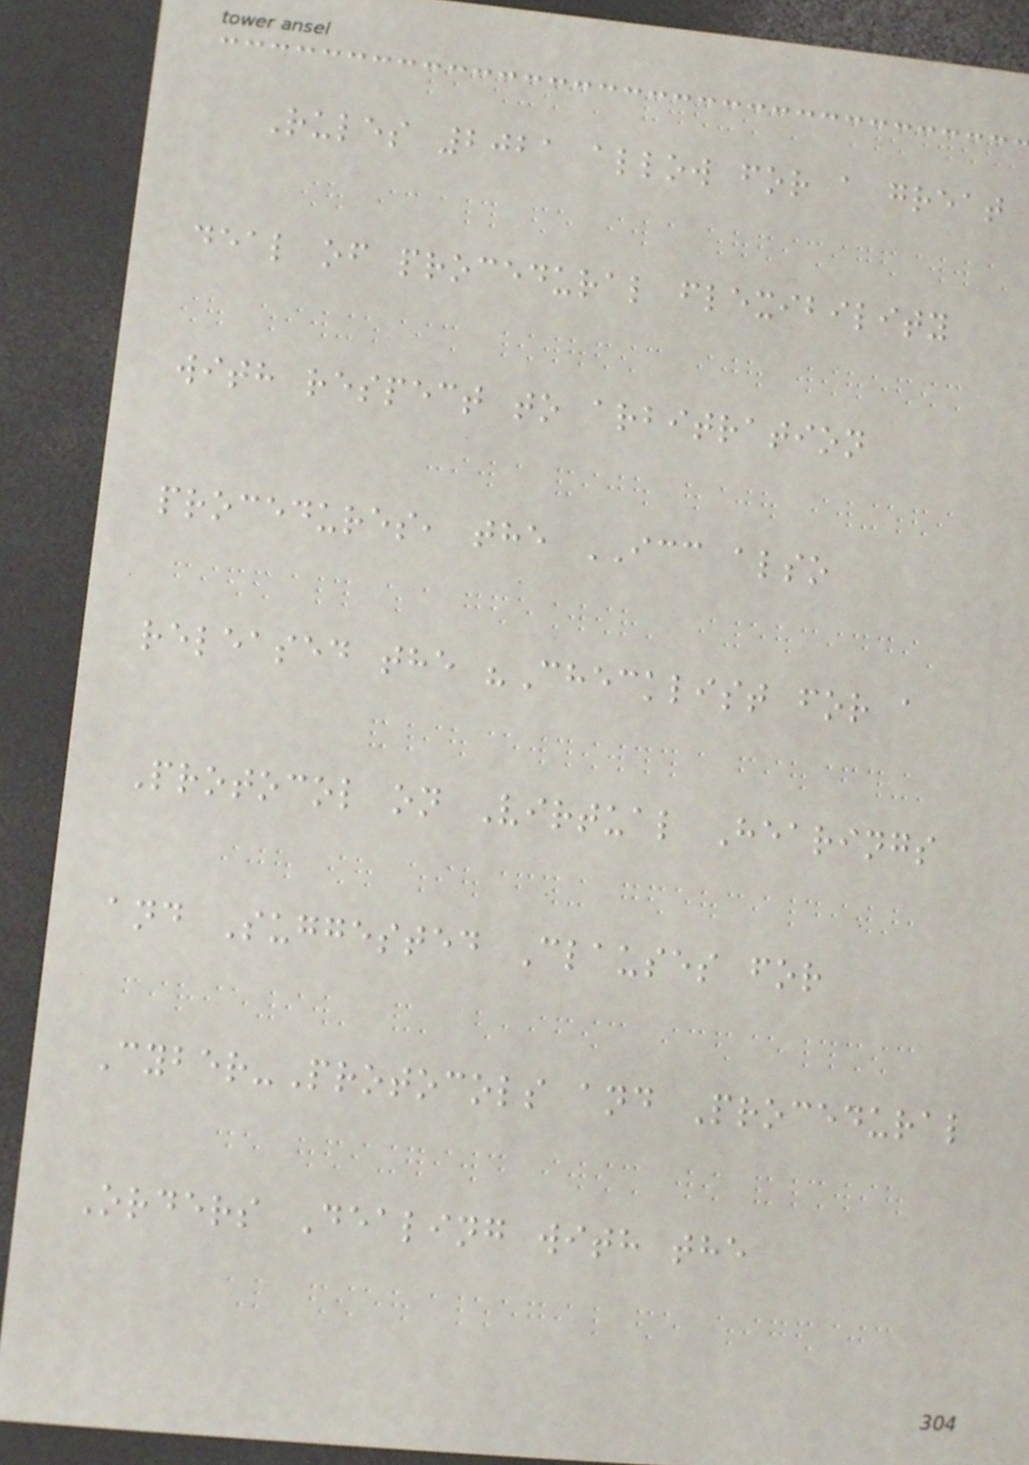Rules 2021 allow for a great
deal of procedural flexibility
with respect to arbitration
procedures, the ICC also
released the "Checklist for a
Protocol on Virtual Hearings
and Suggested Clauses for
Cyber-Protocols and Procedural
Orders Dealing with the
